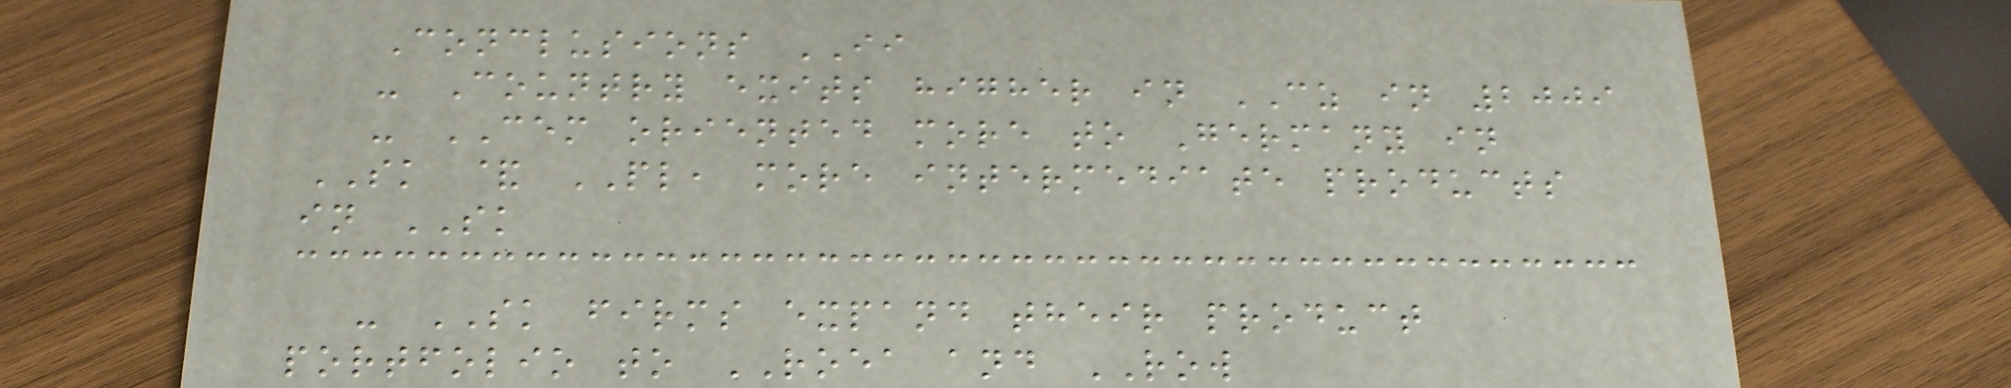Conclusions II
- Country exits higher in CZ in 2009
- CEM oriented more to Germany in
SK & PL, more intermediate products
in SK
- SK firms expand their product
portfolio to ROEA and ROW
